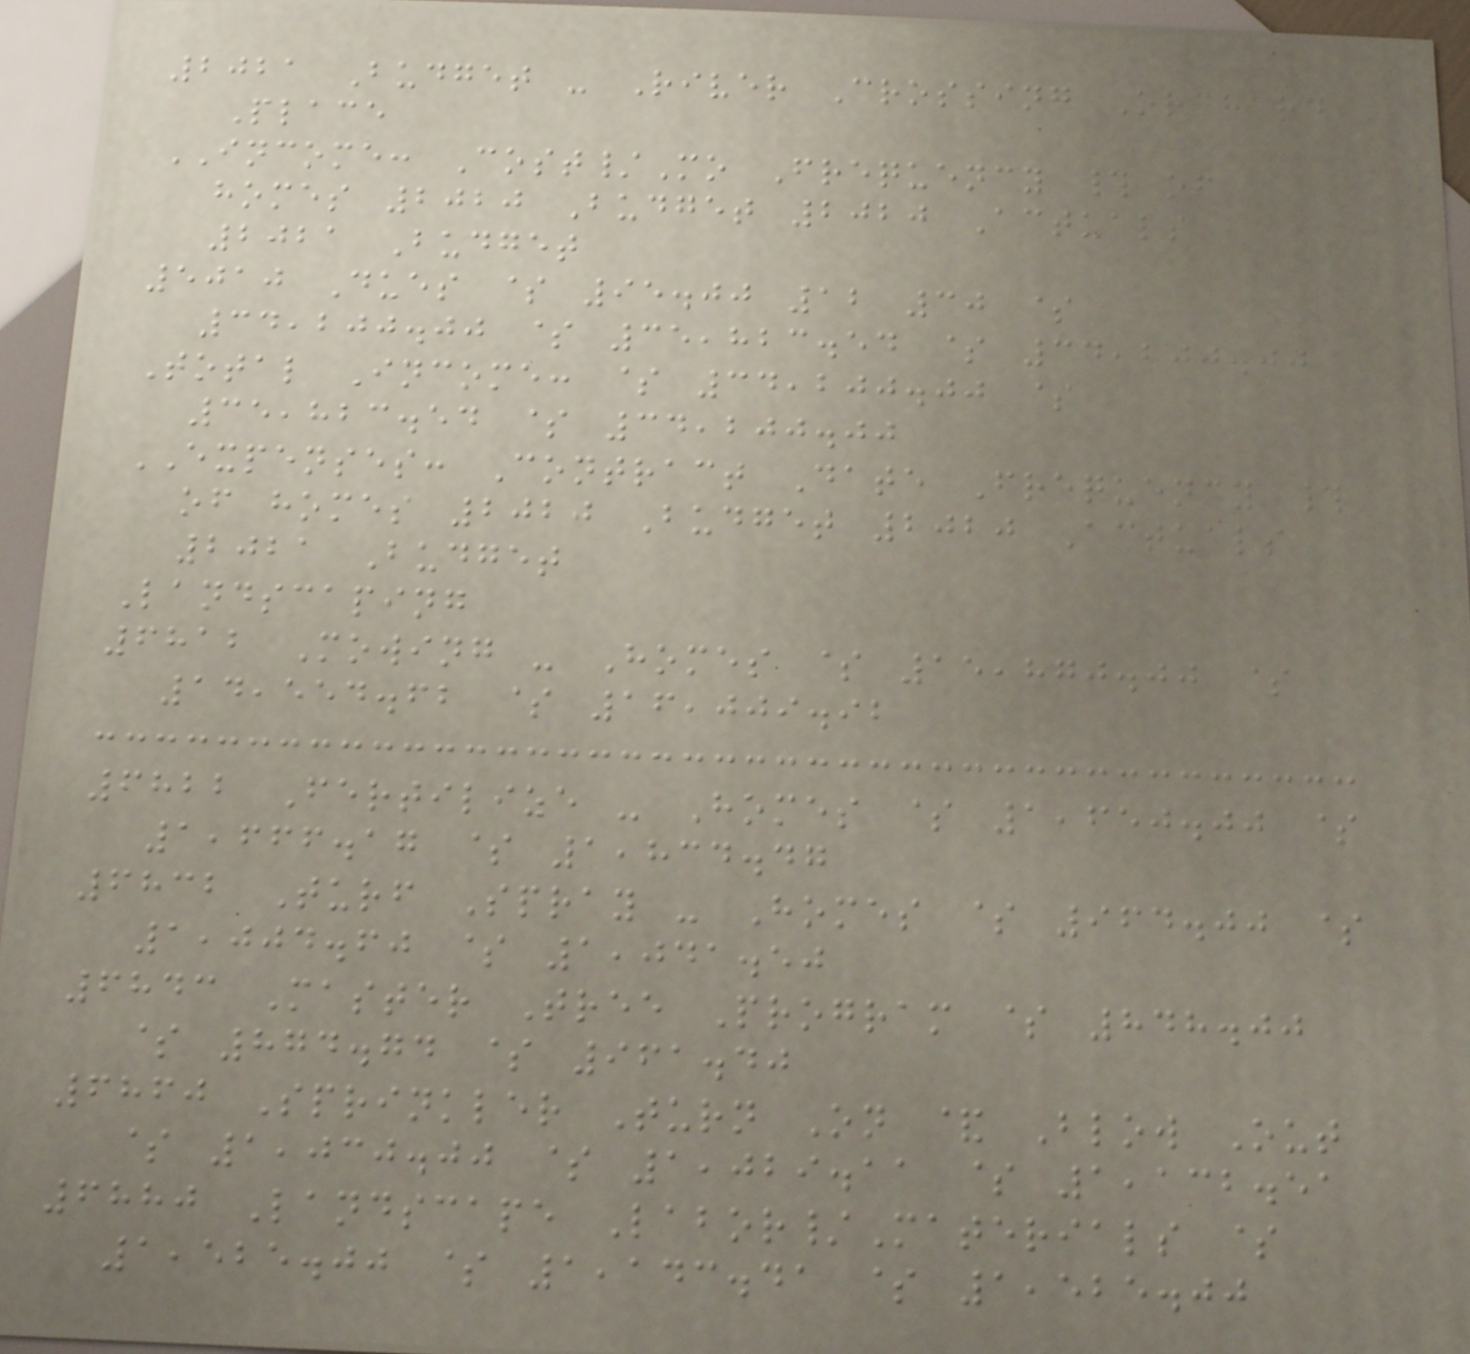2021 Budget - River Crossing Orchard
Place
INCOME: Cost/Mo Frequency # of
homes 2020 Budget 2020 Actuals
2021 Budget
5010 Dues $ 95.00 12 30 $
34,200.00 $ 35,823.54 $ 34,200.00
Total Income: $ 34,200.00 $
35,823.54 $ 34,200.00
EXPENSES: Contract Date Frequency #
of homes 2020 Budget 2020 Actuals
2021 Budget
Landscaping
6812 Mowing - Homes $ 15,870.00 $
14,554.62 $ 16,009.92
6822 Fertilize - Homes $ 1,650.00 $
1,666.17 $ 1,834.47
6832 Turf Spray - Homes $ 964.00 $
1,004.60 $ 1,041.50
6843 Master Tree Program $ 848.00
$ 874.74 $ 961.40
6860 Sprinkler Turn On & Blow Out
$ 1,030.00 $ 1,029.11 $ 1,132.51
6880 Landscape Labor/Materials $
1,525.00 $ 1,143.41 $ 1,525.00
